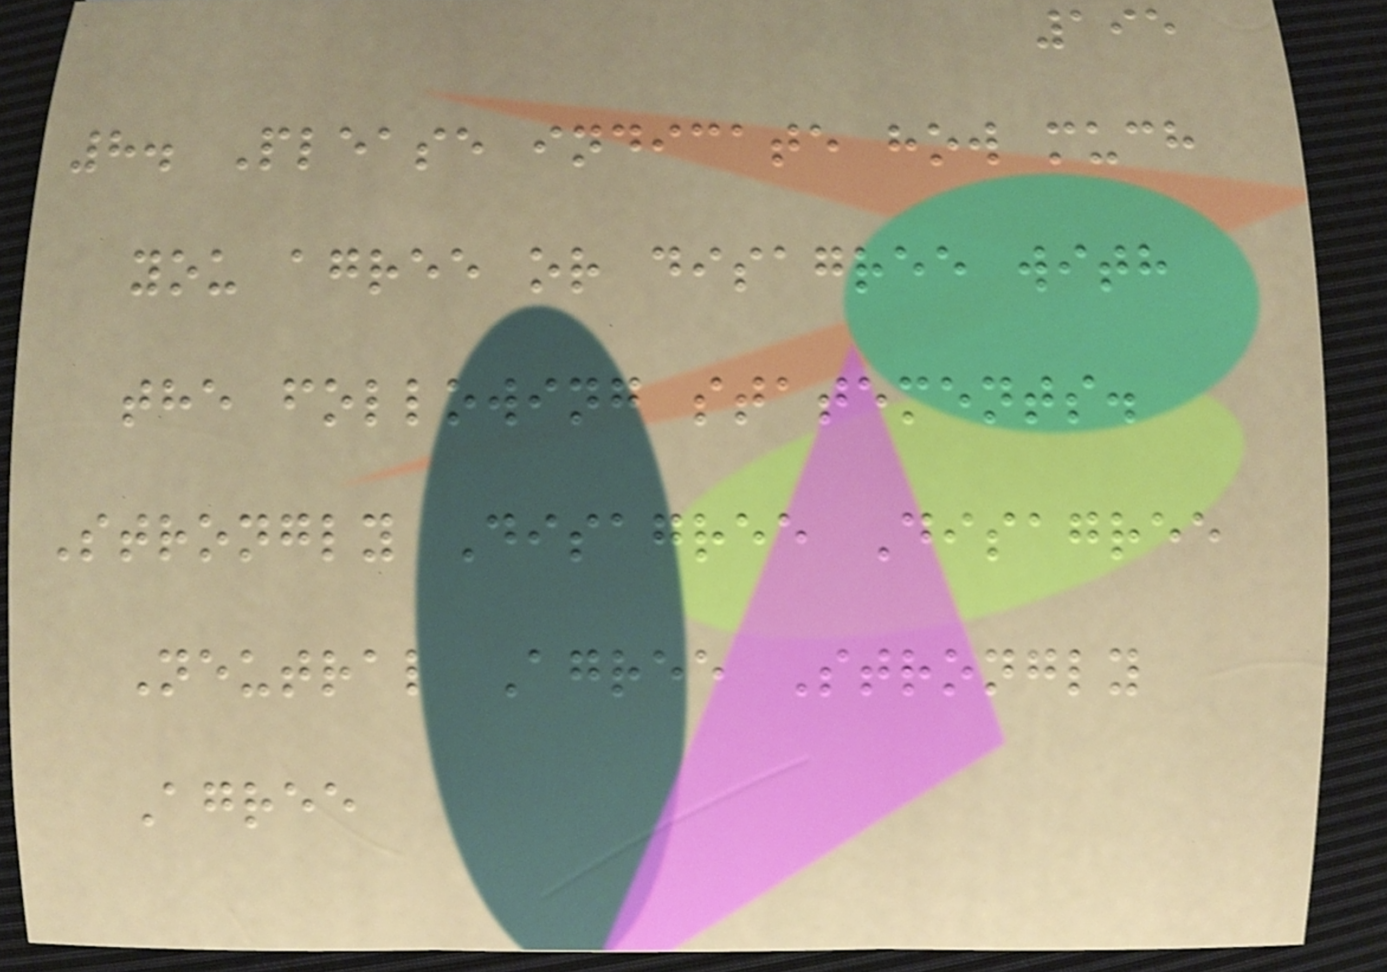195
8. Please indicate how much
you agree or disagree with
the following statements.
Strongly Disagree Disagree
Neutral Agree Strongly
Agree
